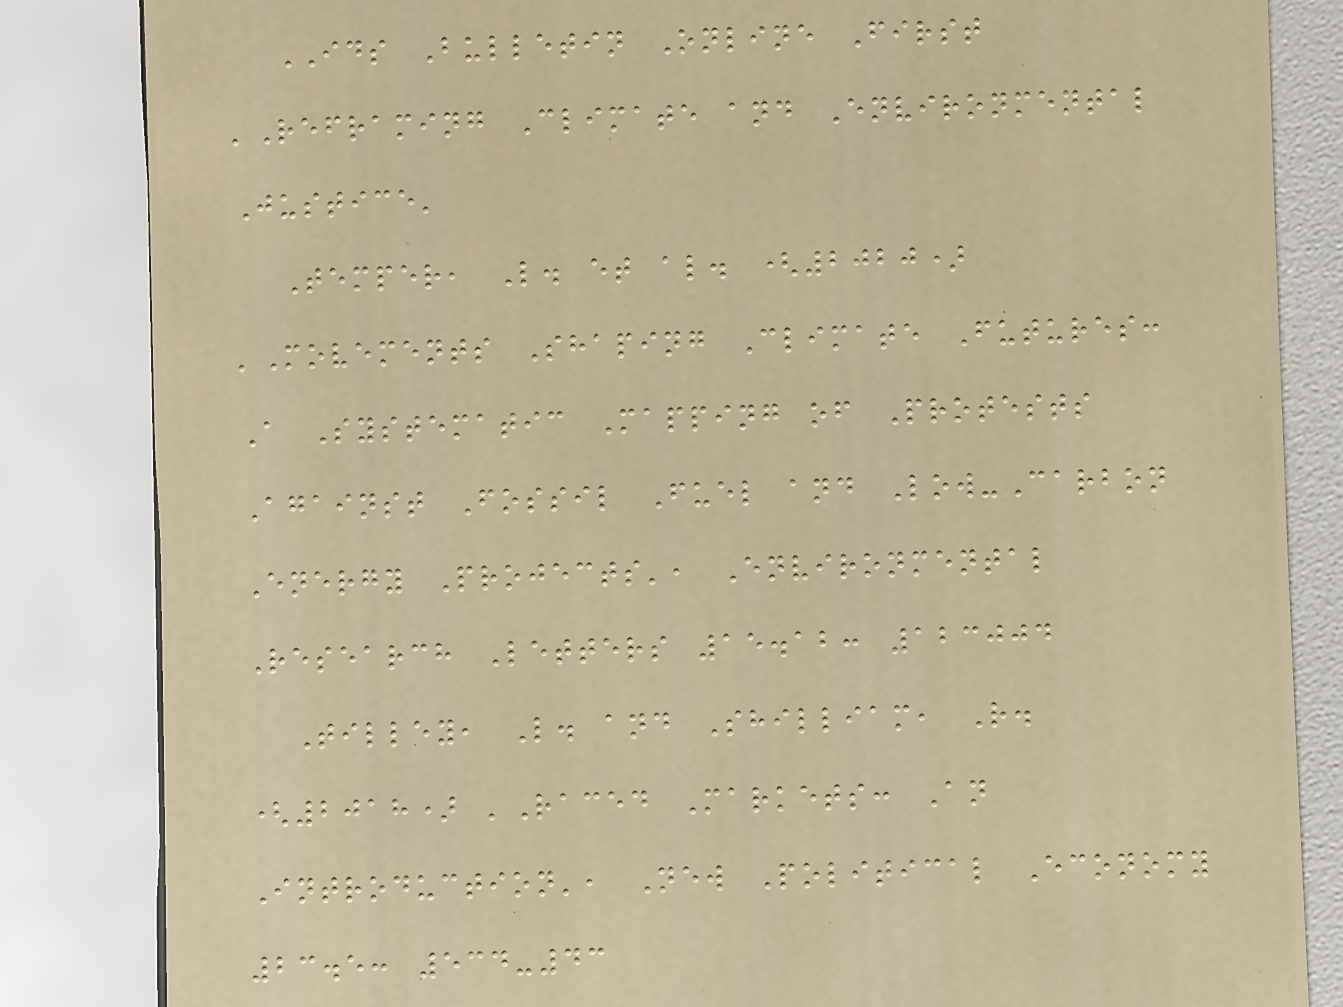IDS Bulletin Online First
'Reframing Climate and Environmental
Justice'
Temper, L. et al. (2020)
'Movements Shaping Climate Futures:
A Systematic Mapping of Protests
Against Fossil Fuel and Low-Carbon
Energy Projects', Environmental
Research Letters 15.12: 123004
Tilley, L. and Shilliam, R.
(2018) 'Raced Markets: An
Introduction', New Political Economy
23.5: 534-43
